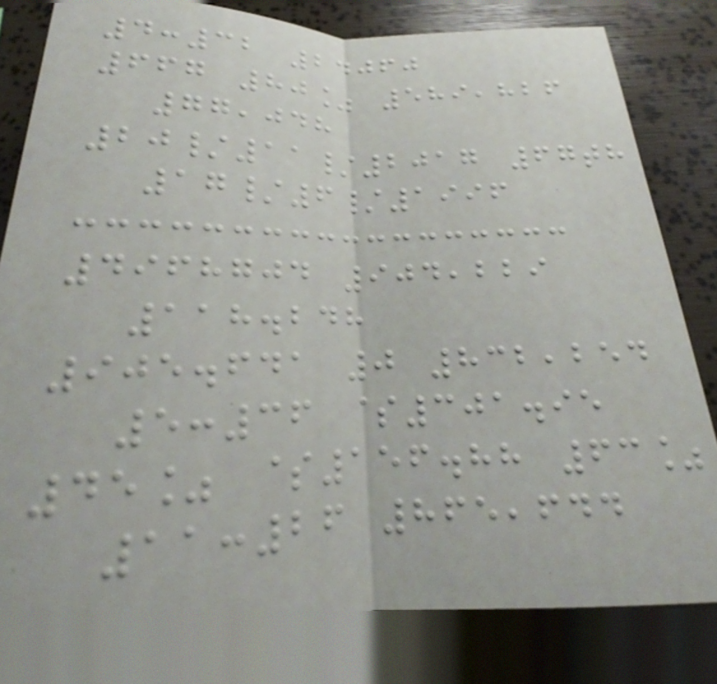4:32 24060
667 80% 589,826
77,048
20/11/2017 67th
17/6/1996
4968704 904,229
118.248
905.641 0 832,254
5:36 $301.95
45% $156.88 63%
11:26 865,644
